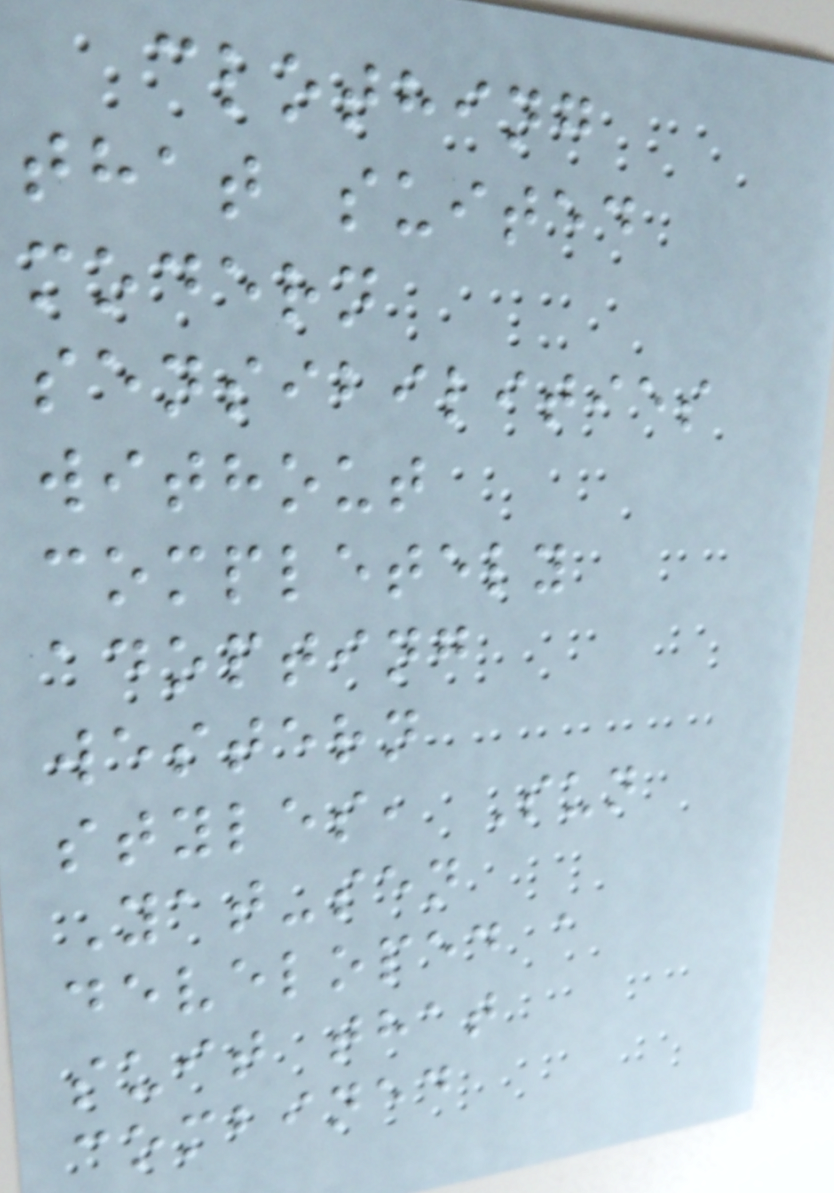clothing
that suited
modern
sensibilities
without
completely
adopting
western
styles, Sun
Yat-sen
developed a
suit that
combined
